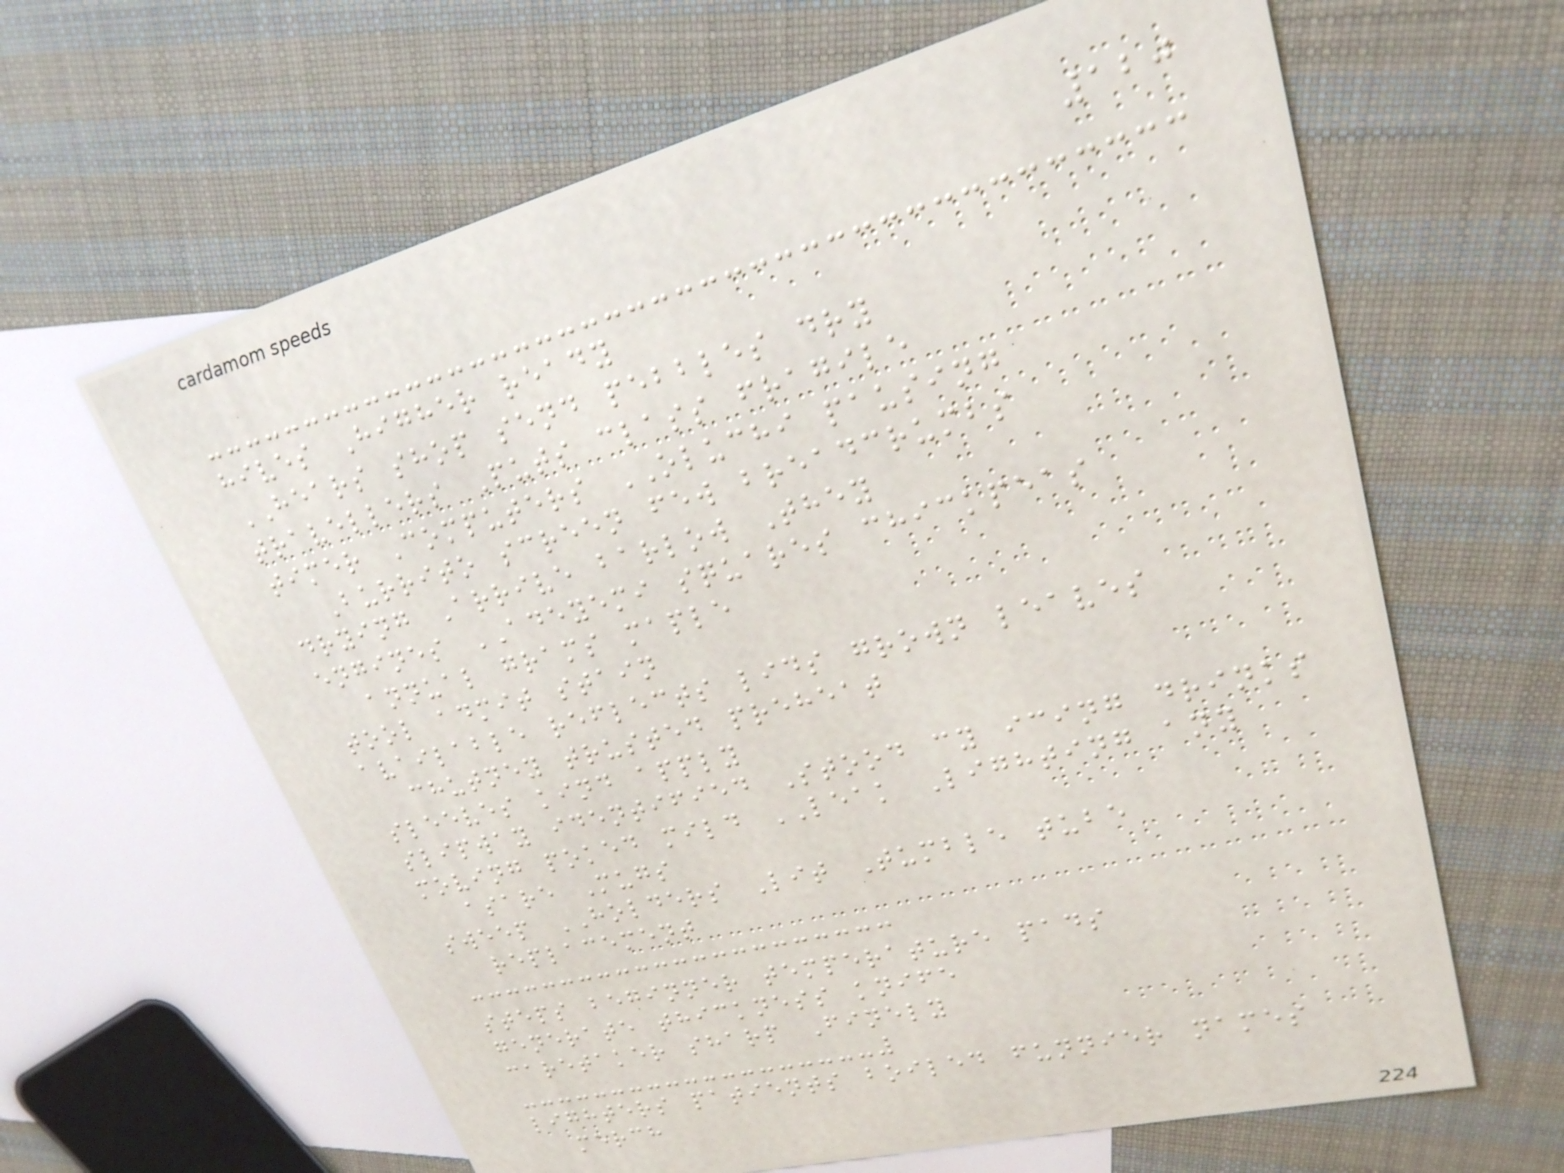120
hives Higher ready
HEARS shop send pebbles dry
travellers Puts class fragile
timer Computers OLUCHI pausing
Burrito screen few breadcrumbs
drying Arrive barlow They
engines ADEYEMI squares chickpeas
annual grams maple
tool admit stain
available reflects lids grown leaves
chutney trusted preheat
sleeves kind apply
slipway identified Stood cy icing drinks
moving poked mild LEAK Lighting any
asare Mugs
sweep HOLDERS Lit Tumble tube
replacement
steps beginner temperature pads
generate thickness knife
caretaker sharp Finely
lighters patients boiled funnier names
merch
